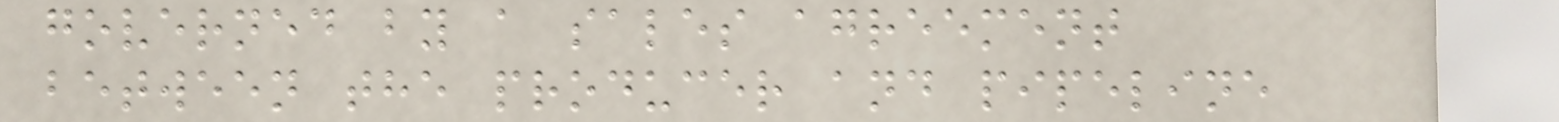governed by a sales agreement
between the producer and pipeline
